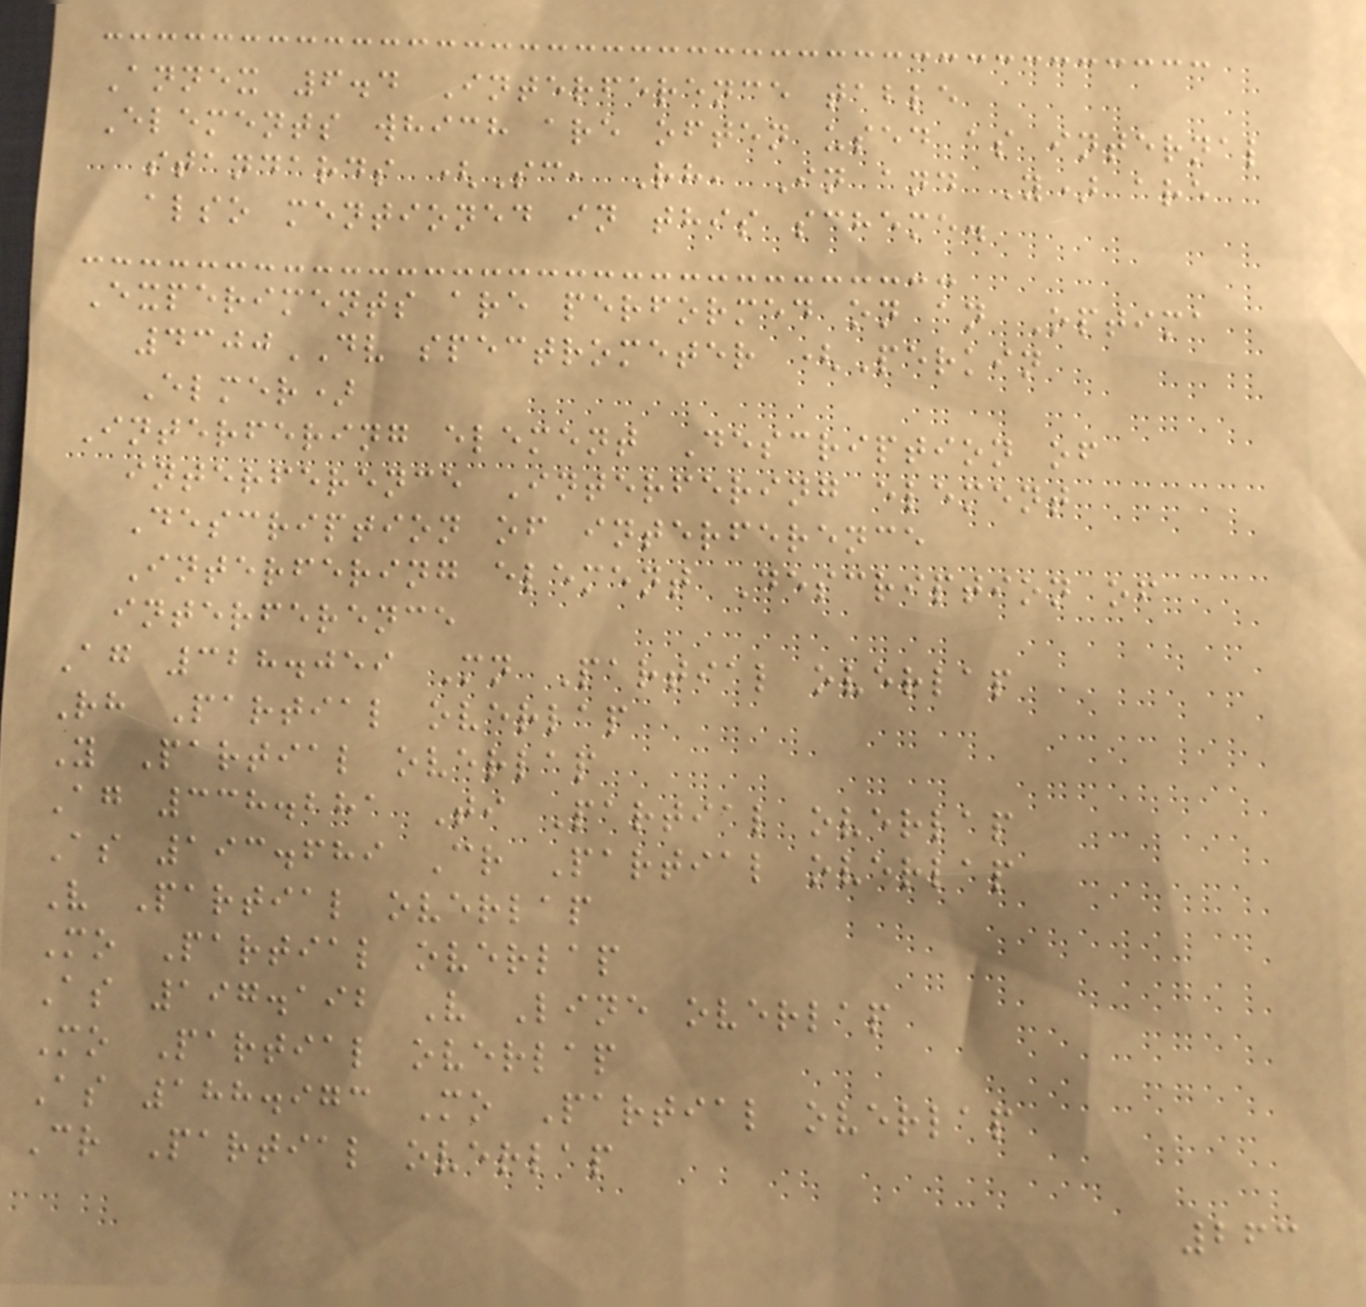Annex 6.4 Interference table
Elements which are often used as internal
standards (Sc, Rh, In and Y) are
also mentioned in this scheme.
Experiments are performed on an Optima
4300DV spectrometer (Perkin
Elmer)
Interfering element Description of
interference Interfering element
Description of interference
Interfering element Description of
interference
Ag 328.059 Mn Partial overlap
Rh Partial overlap
Y Partial overlap
Ag 338.281 Ti Partial overlap
As 193.689 Cr Partial overlap
V Partial overlap
Mo Partial overlap
As 197.192 V Line overlap
Mo Partial overlap
As 188.973 Mo Partial overlap
Cr Partial overlap
263
